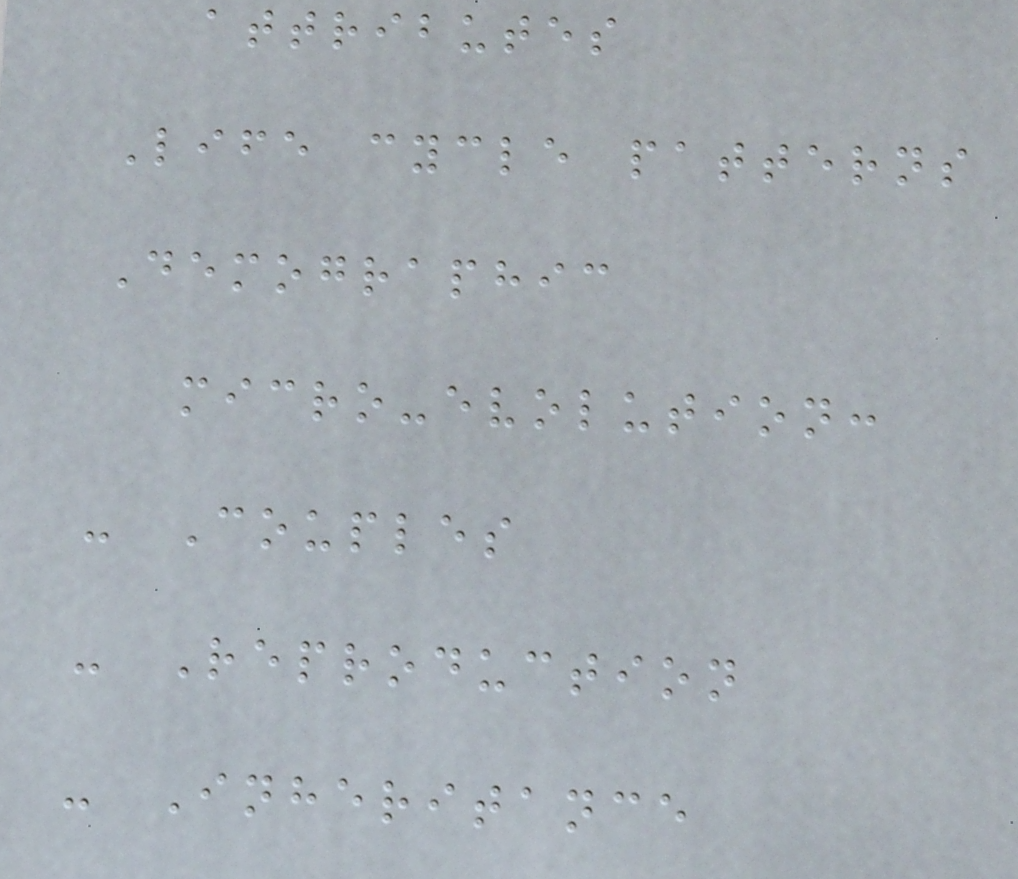attributes
Life cycle patterns
Demographic
micro-evolution:
- Couples
- Reproduction
- Inheritance
